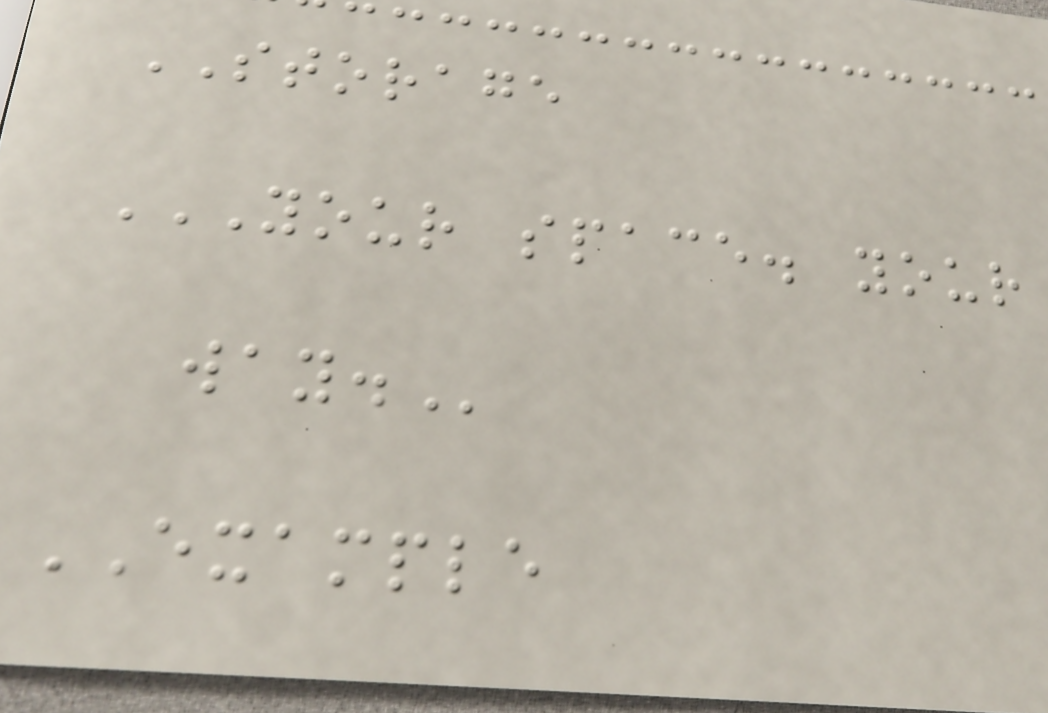STORAGE
YOUR SPACE. YOUR
WAY.
EXAMPLE
